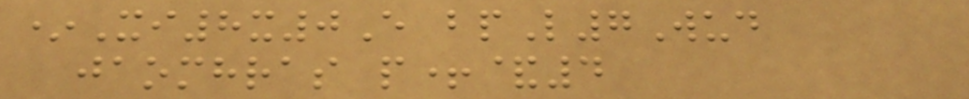*Xi8x0E bpL7Wud
jaomhras p+&4
